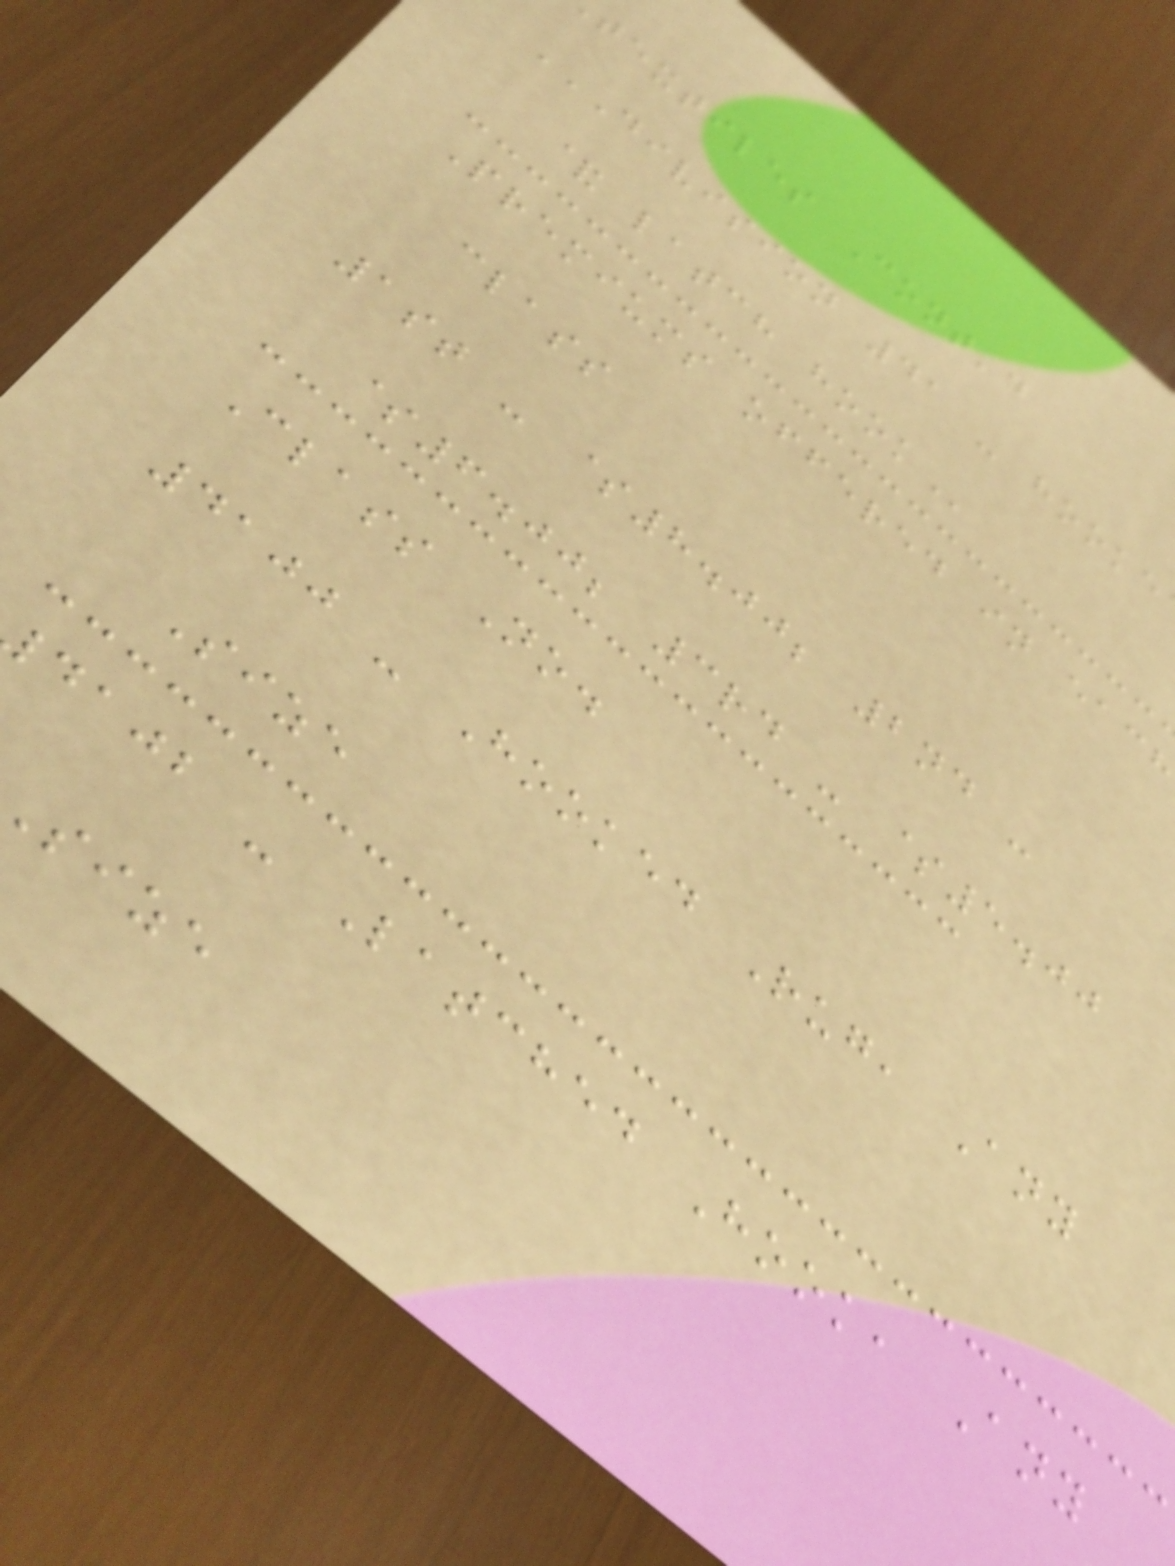textiles Cont'd
& latch
Premiums offered in each
class
1st - $8.00; 2nd -
$6.00; 3rd - $5.00
Class No.
4100 - Hooked Rug, Any
Size
dajb - Latched Hook, Any
size
